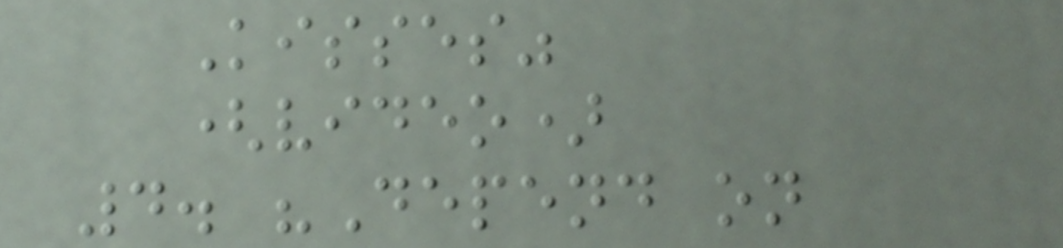Kisses"
(video)
4. "Depend on
